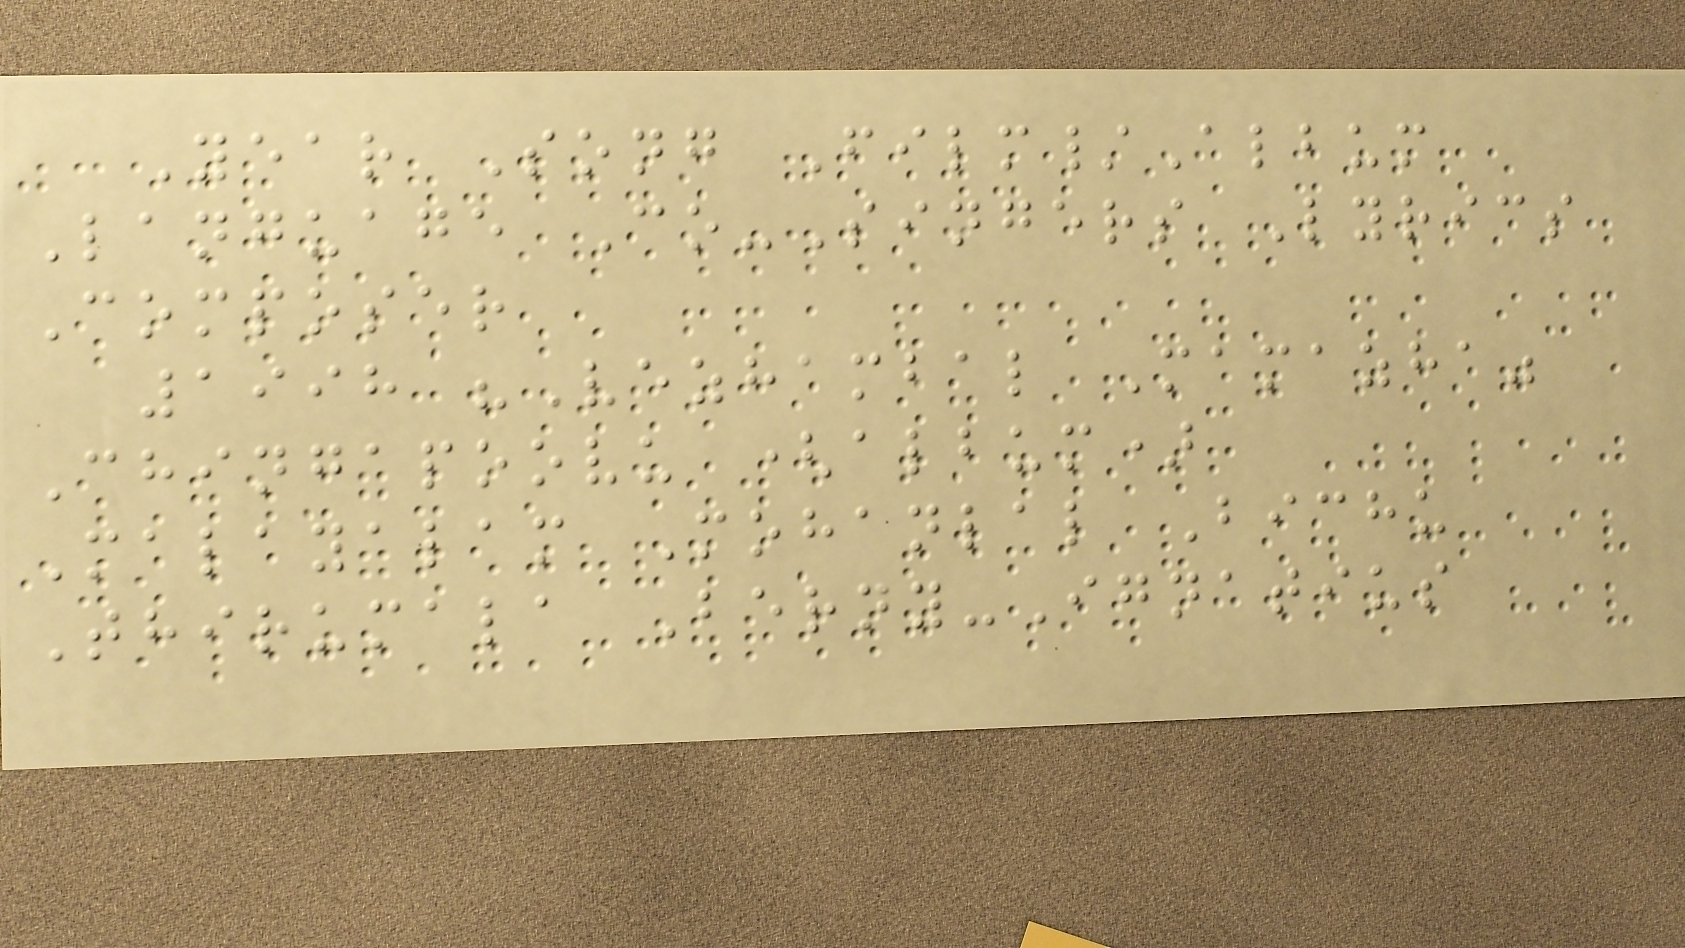Year Song Film/Album
Language Co-Singers Lyrics
Composer
1998 "Vezhambal Mamazha"
Chingapoovu (album)
Malayalam Mohanlal Bichu
Thirumala Berny-Ignatius
